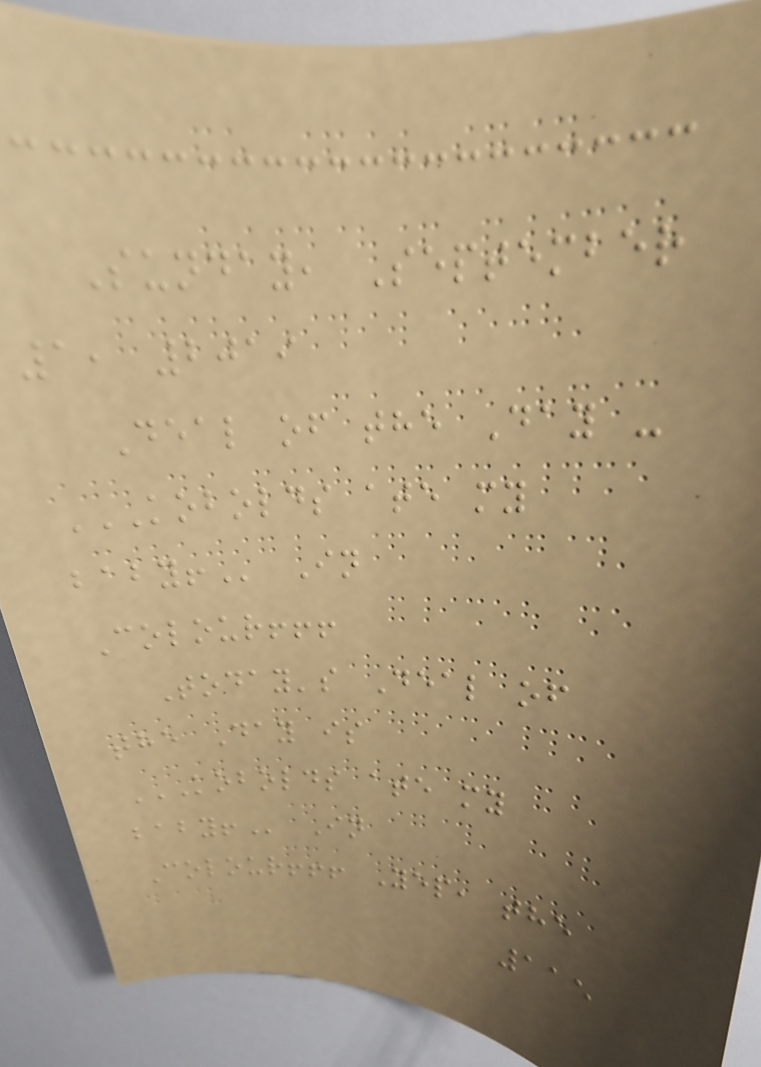Sunday, September
1, 2019
Deal of the Day -
KOBOLDS ATE MY
BABY! In
Colour!!!
Today's Deal of
the Day is
KOBOLDS ATE MY
BABY! In
Colour!!! Yep, the
115
